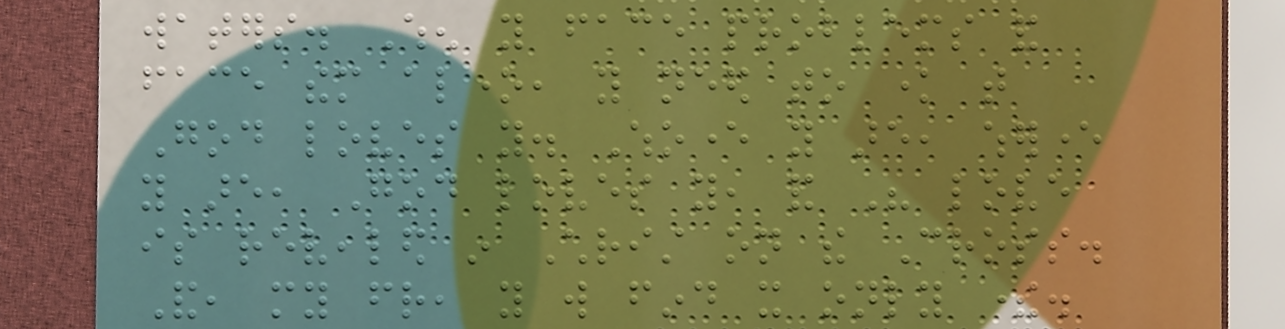waters. When you face problems and
face them alone, you need to know that
God loves you. Whoever you are, wherever
you are, God loves you, and His love
is revealed in Christ on the Cross.
And, my friend, you will find it only there.
